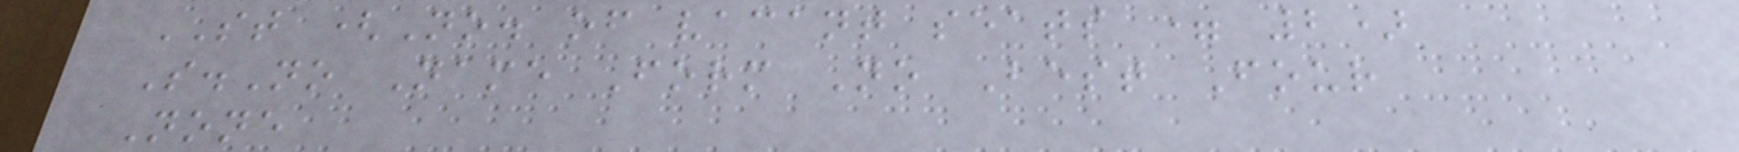ST (No. of vacant seats = 2)
S.No Name Form No Best Four
None
